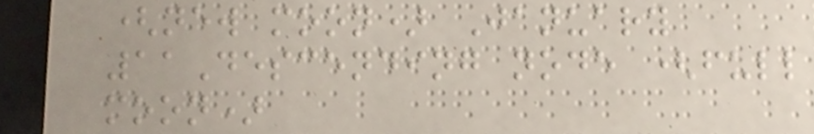(new moon) January
11Descending node (full
moon)
